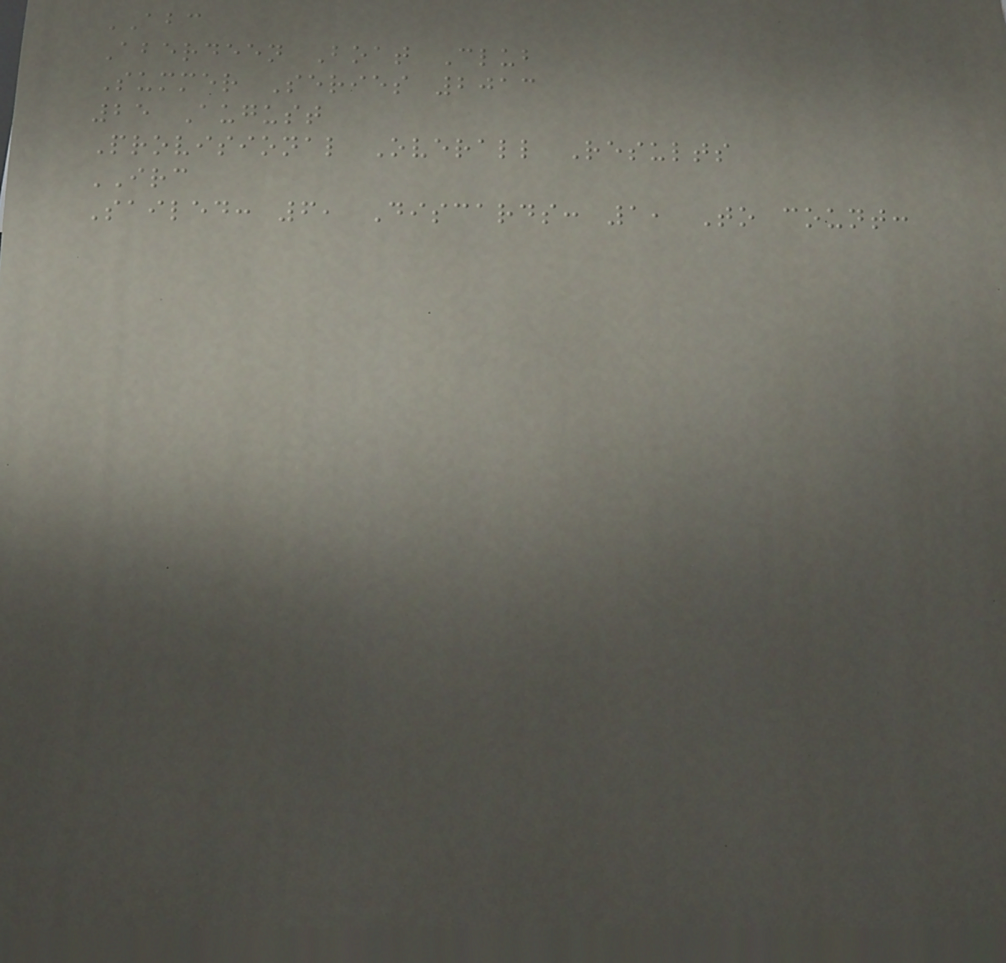ABC
Aberdeen Boat Club
Summer Series 2013
25 August
Provisional Overall Results
IRC
Sailed: 6, Discards: 1, To count:
